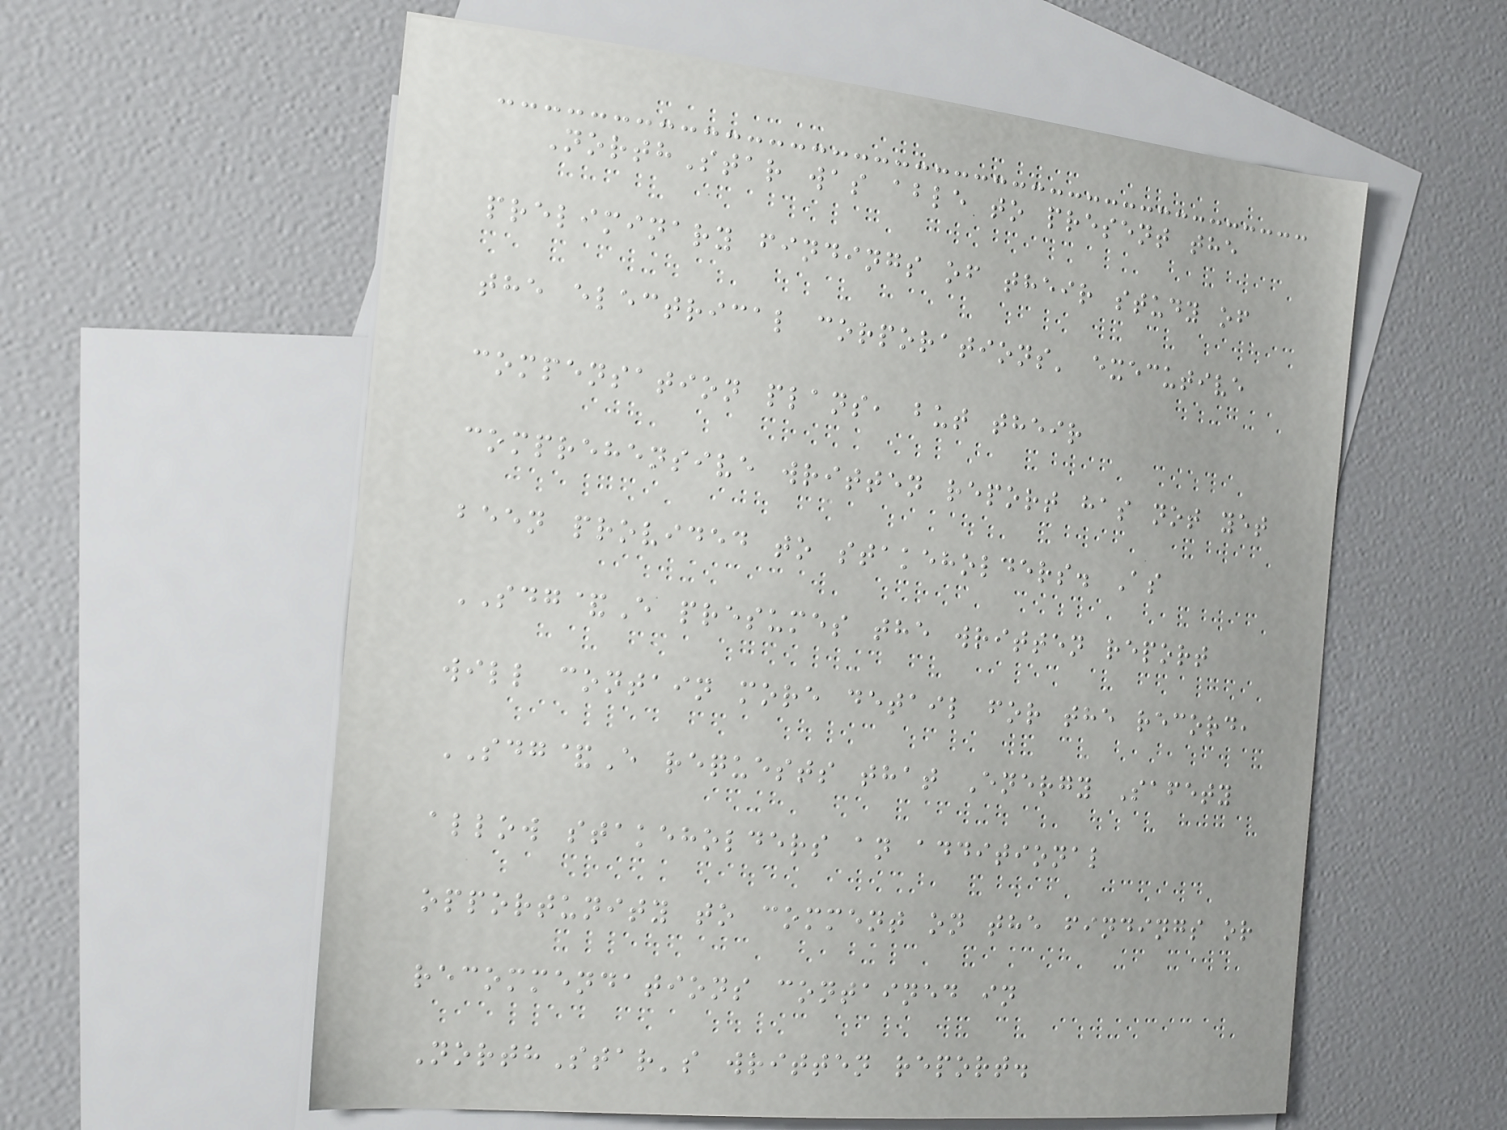NorthStar was able to present the
preliminary findings of their study of
the electrical corporations' executive
compensation plans, but their
comprehensive written report has not yet
been provided to stakeholders. As
SDG&E presumes the written report
will contain more detail for the record,
SDG&E requests that Energy Safety
allow stakeholders an additional
opportunity to comment on the findings or
recommendations contained in
NorthStar's written report.
